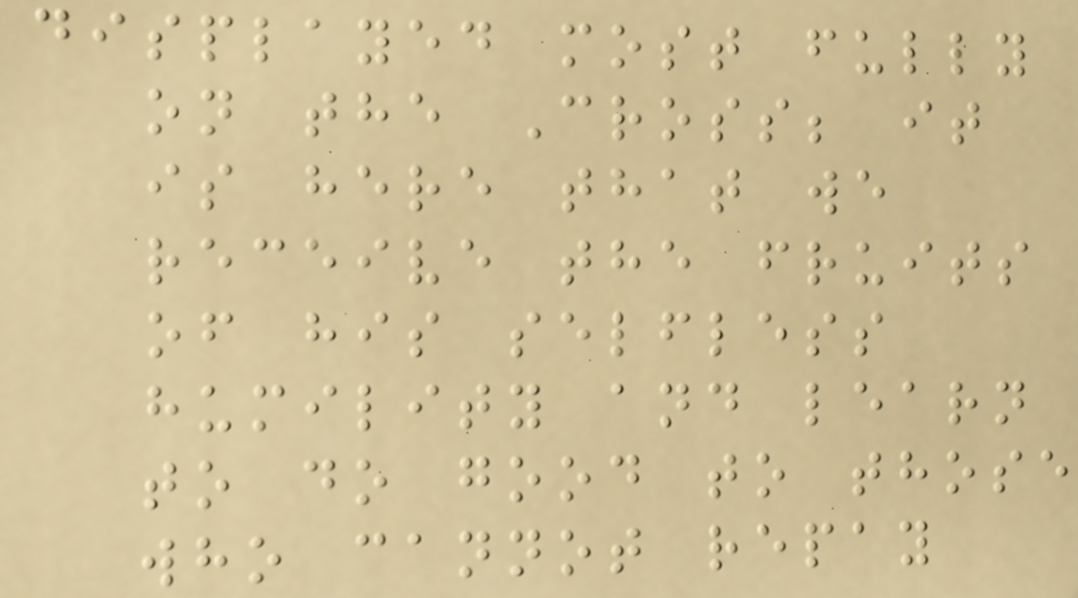displayed most fully
on the Cross; it
is here that we
receive the fruits
of his selfless
humility and learn
to do good to those
who cannot repay
